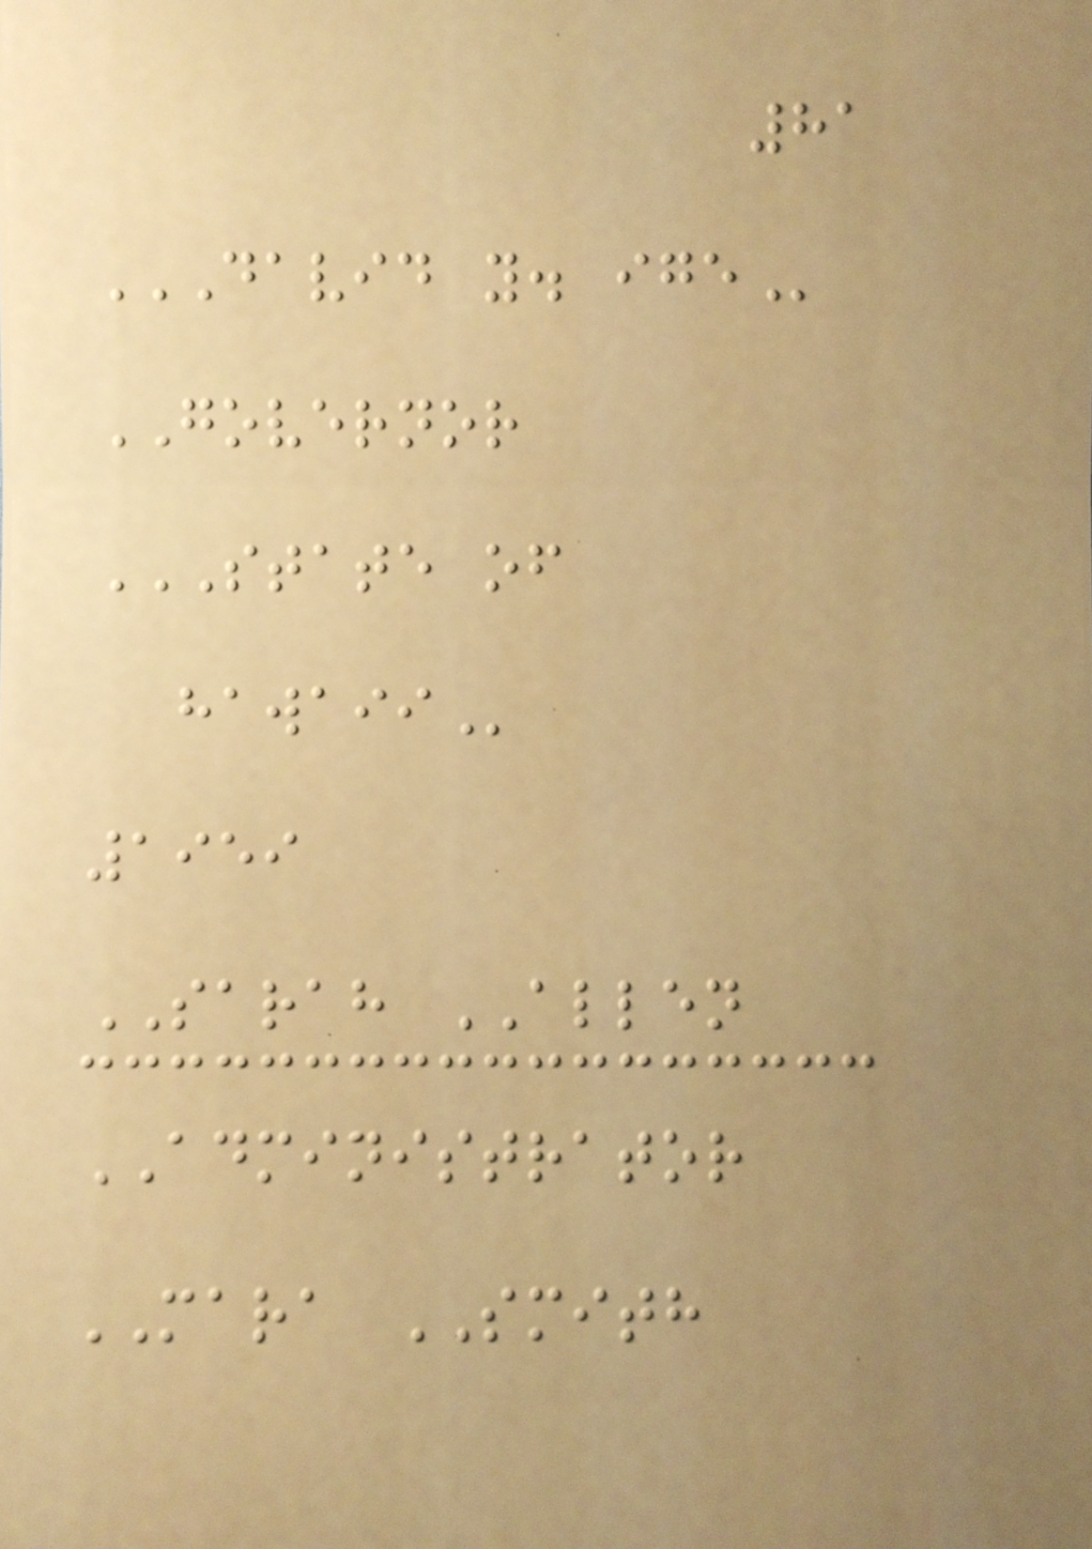81
DAVID Y. IGE
GOVERNOR
STATE OF
HAWAII
1959
SARAH ALLEN
ADMINISTRATOR
MARA SMITH
